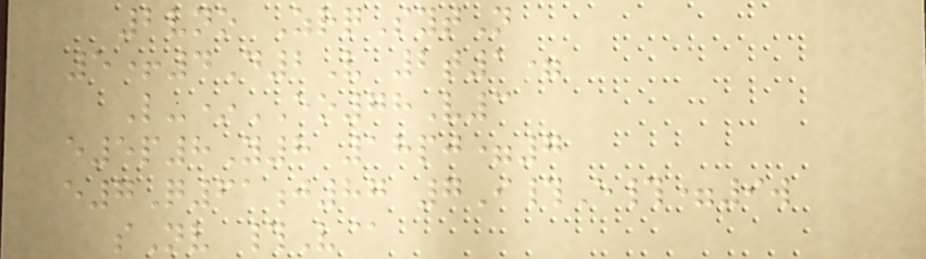2vno ZrqSytN
5+4D2V 2t1=
L-*EO78V3
e5p8Y8 18pj=7
e7Q61j87 7I#E#=9w
sNv #V@
